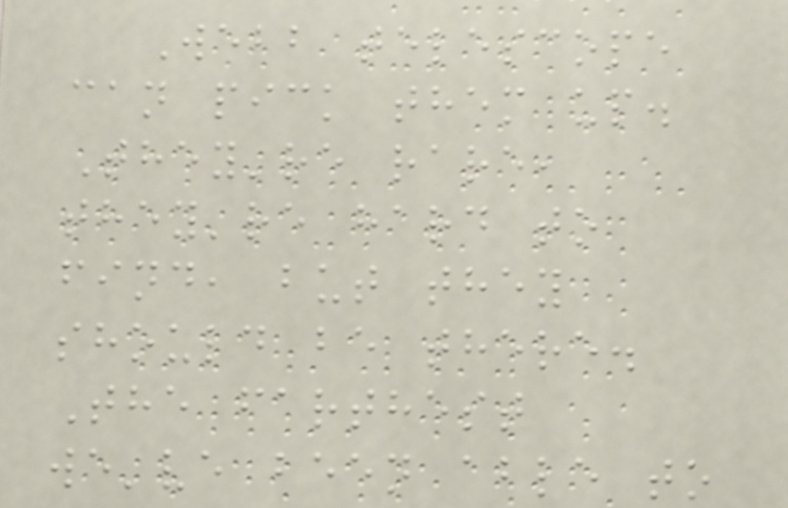Webb telescope
can pick them up.
They're rare,
they're hard to
find, but they
should be there.
The farthest
we've been able to
